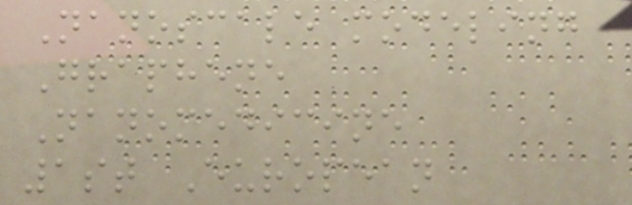Nanoscale modeling
Graphene
Nanomedicine
1st European
